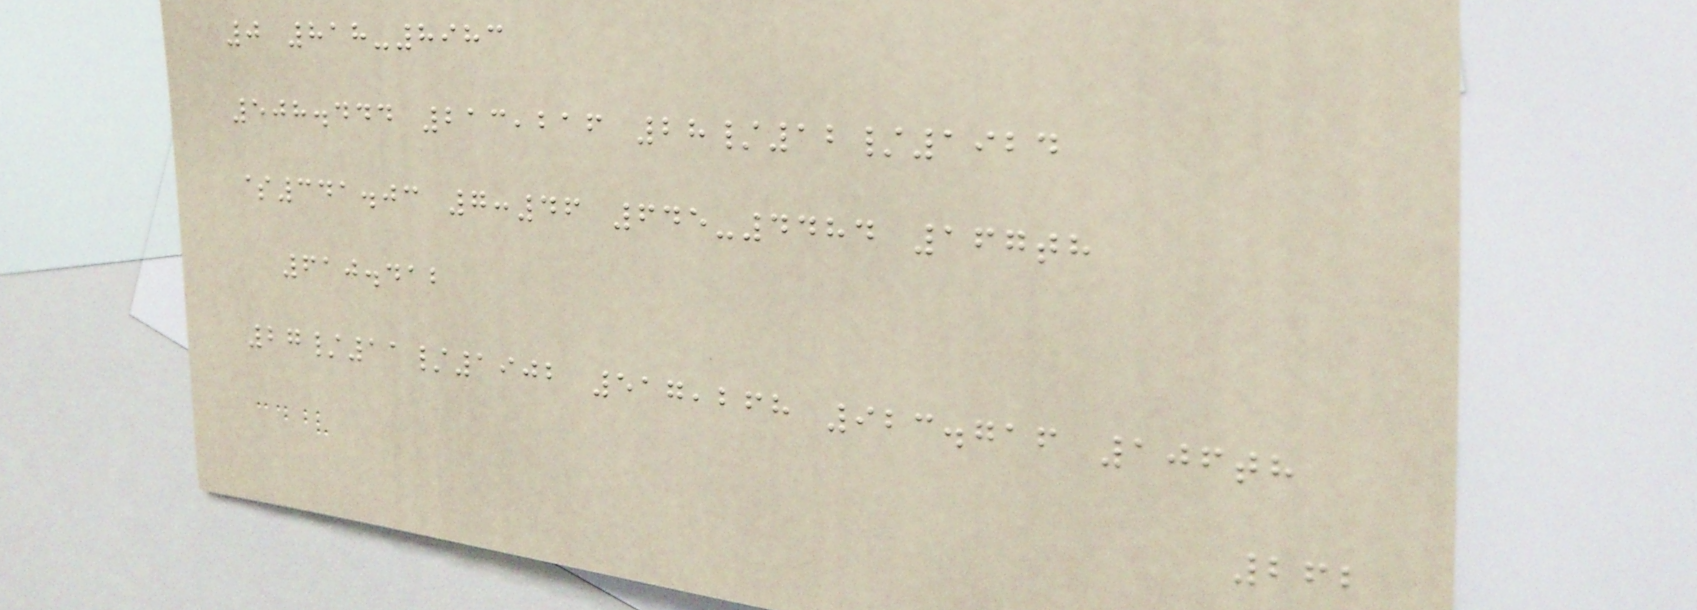0 818-8983
508.444 213,216 28/12/1924
$341.03 7:46 645-4484 167th
610.412
27/11/1902 517,268 923.716 106th
262
